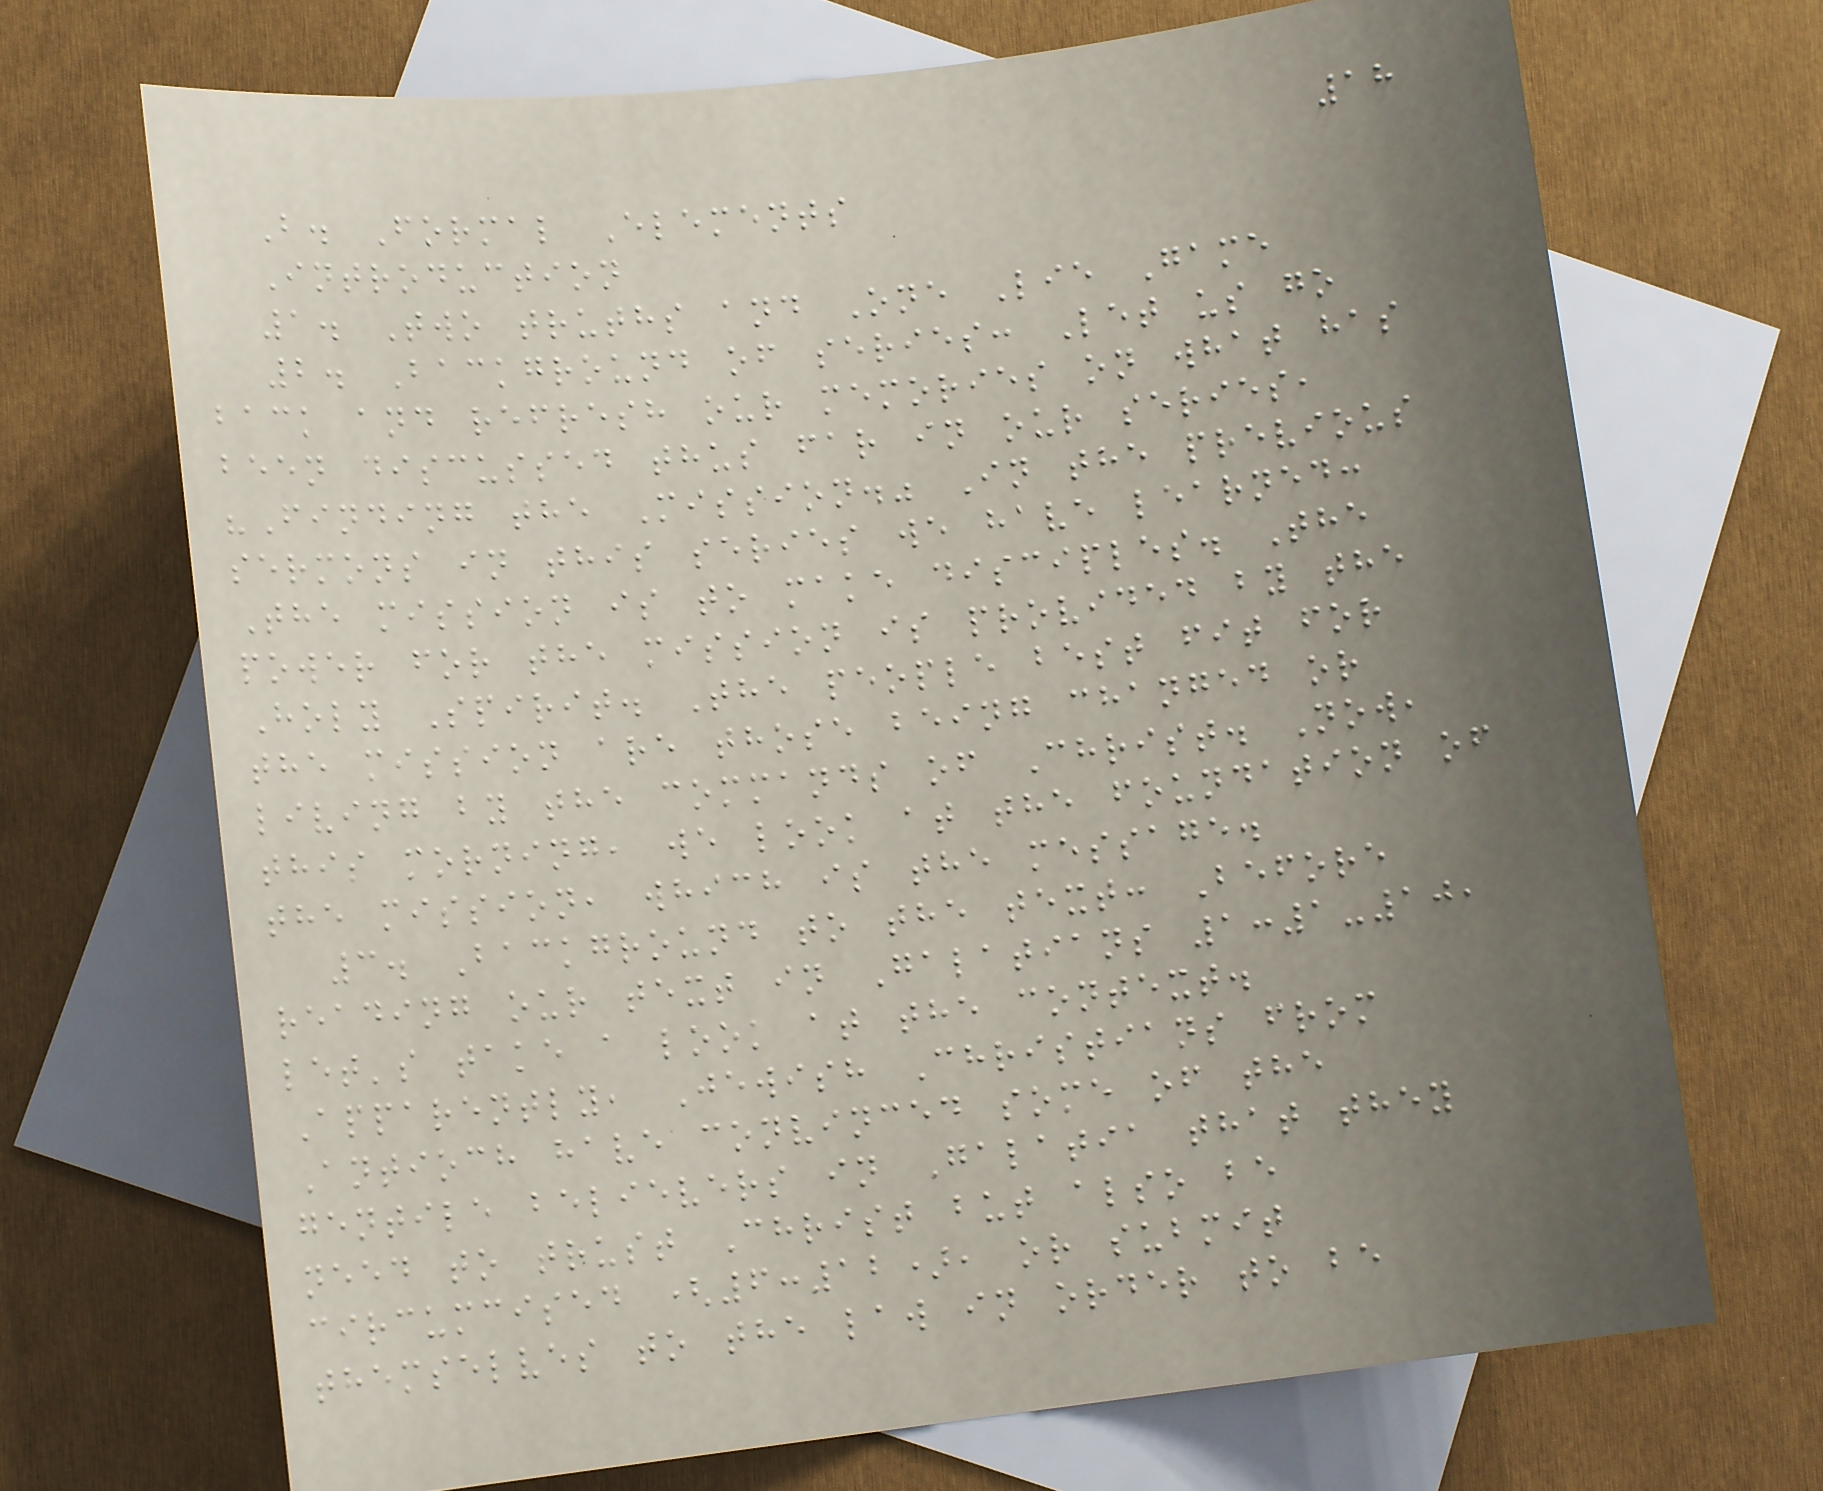18
B. Formal Elements
Introduction
1. Two truths and One Lie Game
2. Background of series: Let us go
back and refresh our memories on what has
been discussed thus far in our series,
"Finding the Mission." In the previous
sermons in this series we have learned:
The mission is to make disciples. The
power for the mission is provided by the
Holy Spirit. The people best fit for
the mission are those being changed or
living by the commands of Christ. Now,
this morning, we look at the foundation of
the mission, which is the message.
3. Background to the text: Before
reading our text in Galatians 1:1-10,
let's take a look at the context.
Apparently, Jewish Christians from
Antioch have convinced some of the
gentile believers in Galatia that they
need to trust Christ but also be
circumcised (6:12), or submit
themselves to the law in order to be
